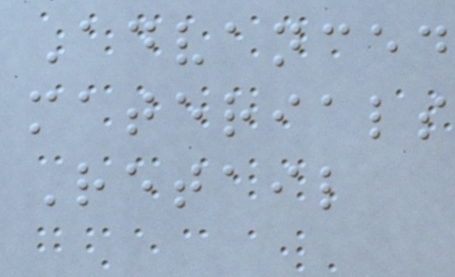Advanced
materials
Retail
